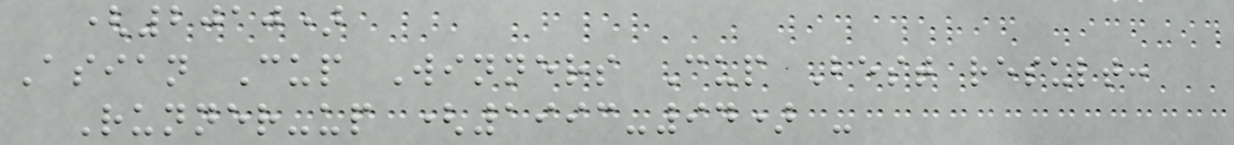(2010)
Asian Cup Winners Cup Best result:
Runner-up (1993-94) -
